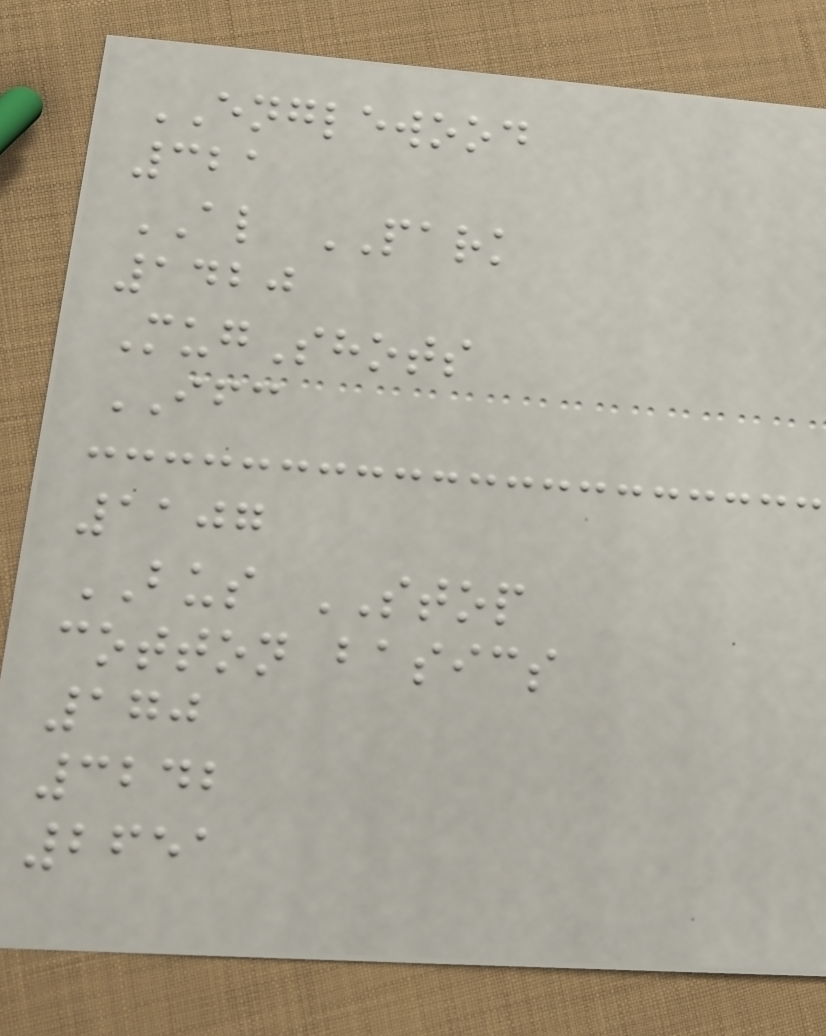ENGLEWOOD
321
AL PARK
1420
MugShots
IFC
1107
BUS STOP
cotton basics
170
3242
2651
